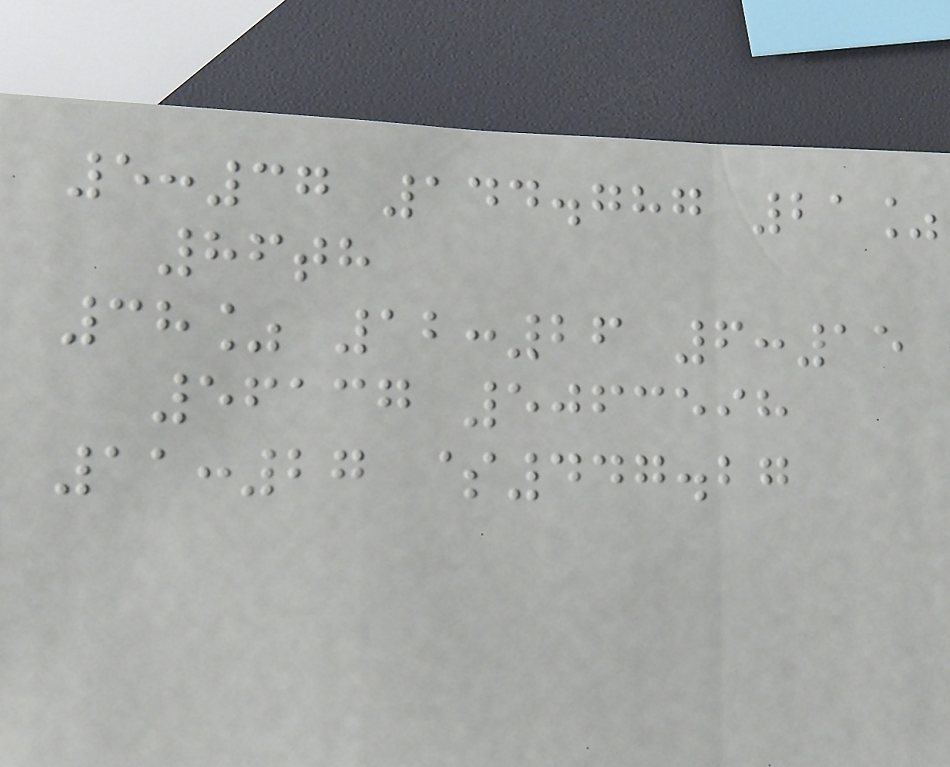5:37 144.787 21%
86th
38% 12:26 6:15
56137 5063598
11:27 $447.27
